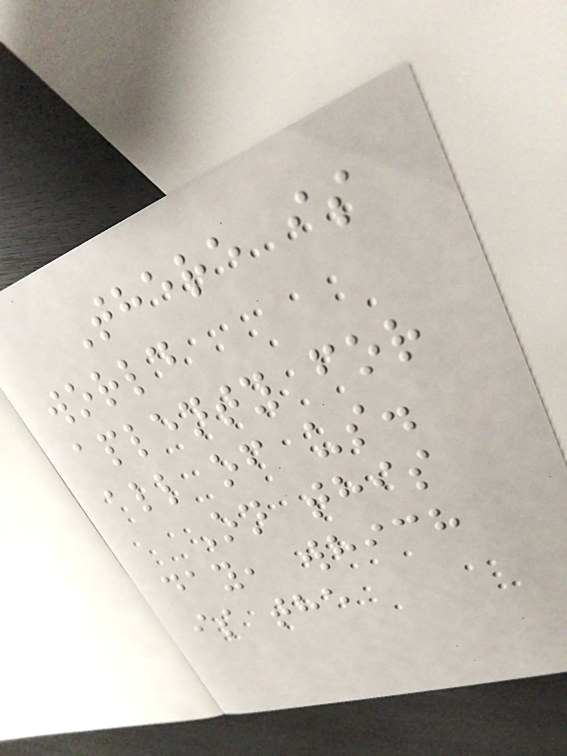There is
world
aplenty for
all of us.
On this
day, which
is the
